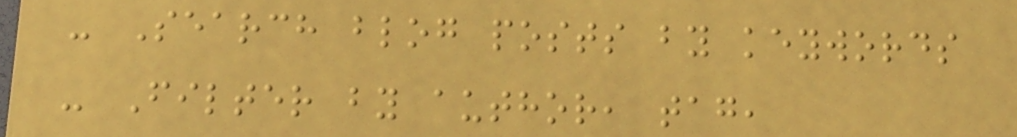- Search blog posts by keywords
- Filter by author, tag,
